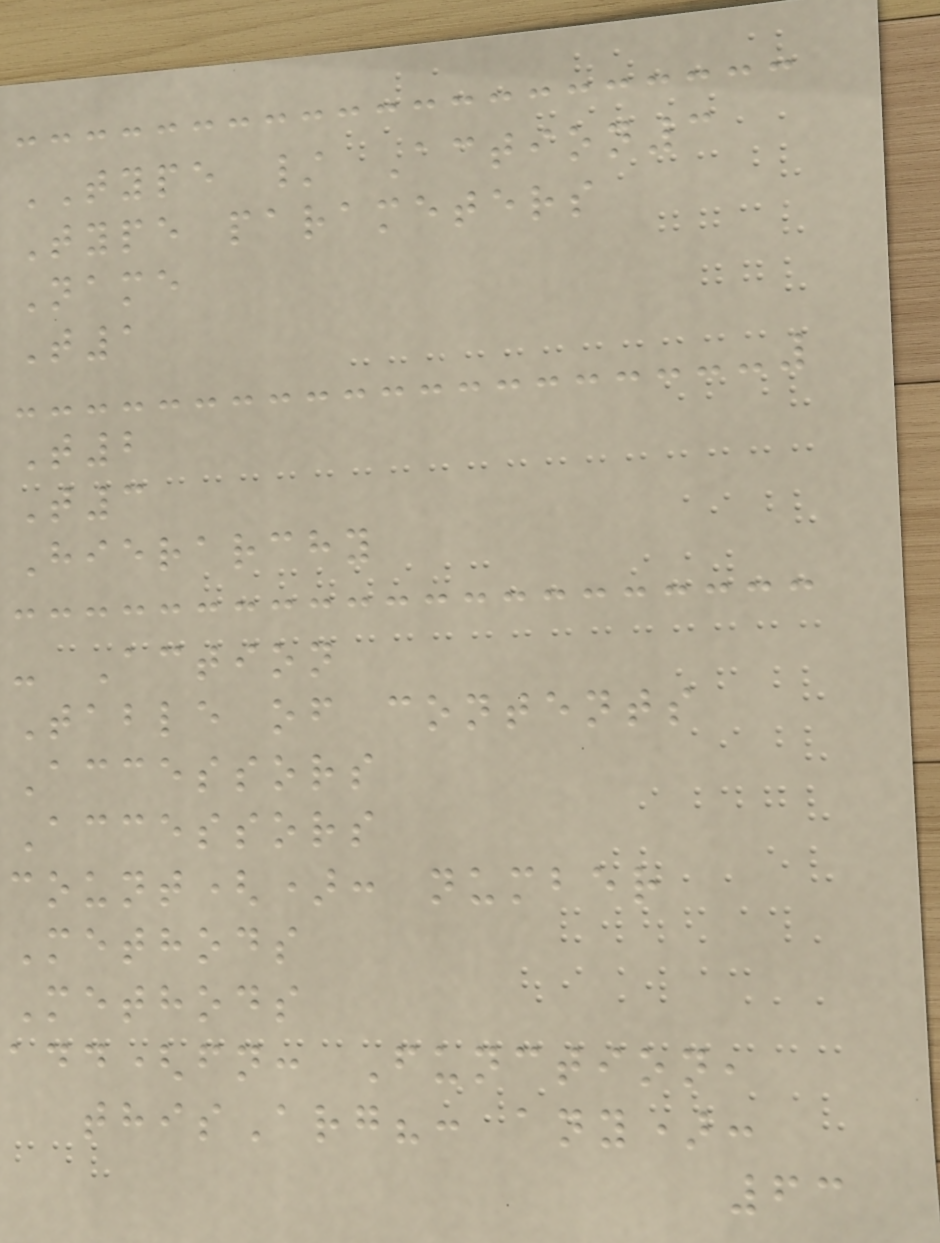TYPE / Action3
Type parameters
Name
T1
T2
T3
Hierarchy
- Action
Table of contents
Accessors
Accessors
count(): number
Methods
Methods
add(fn: Function,
thisArg?: any):
63
